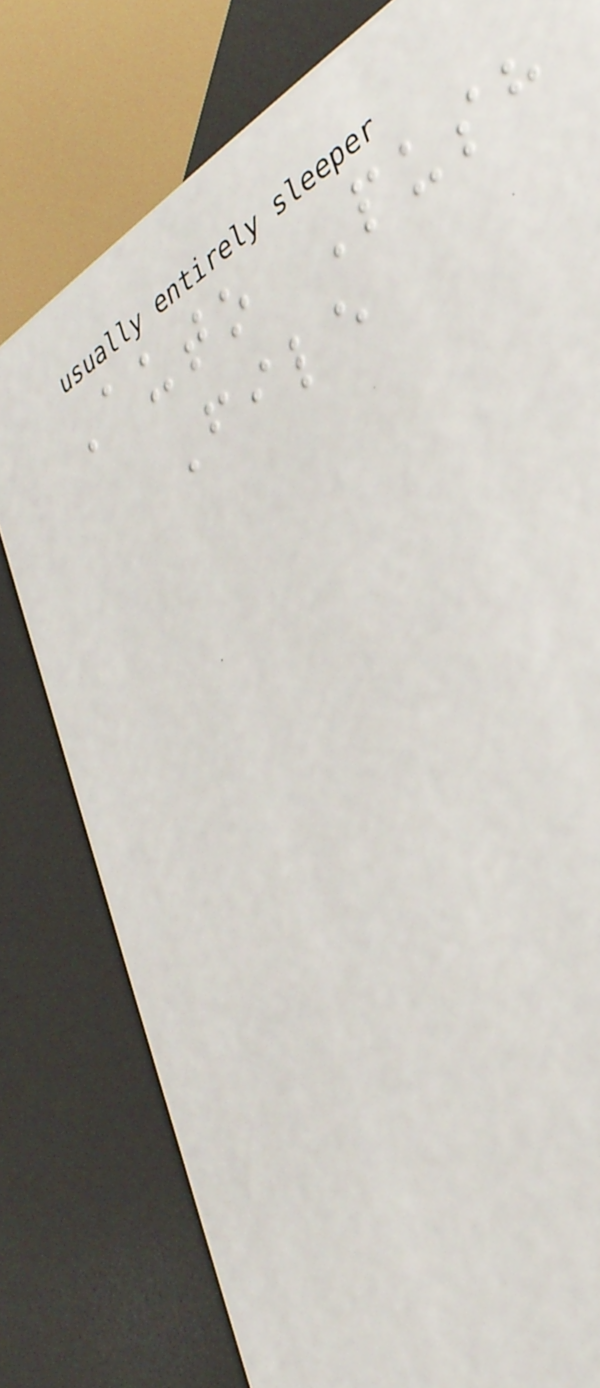Auto Push
File
